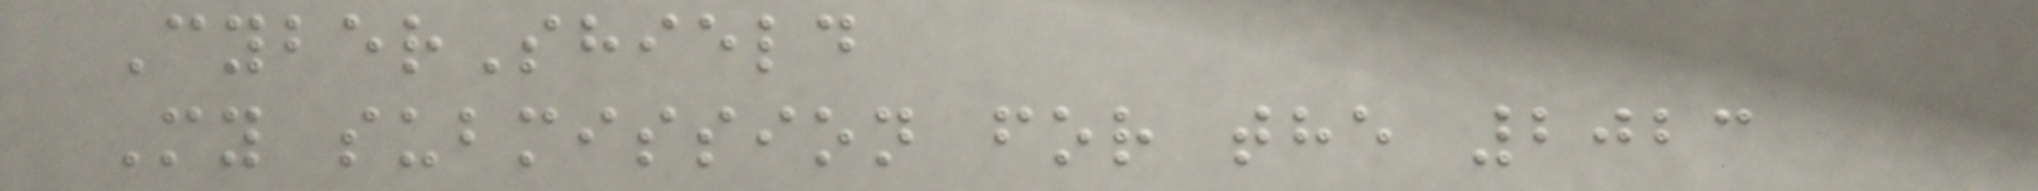CyberShield
My submission for the 2023
